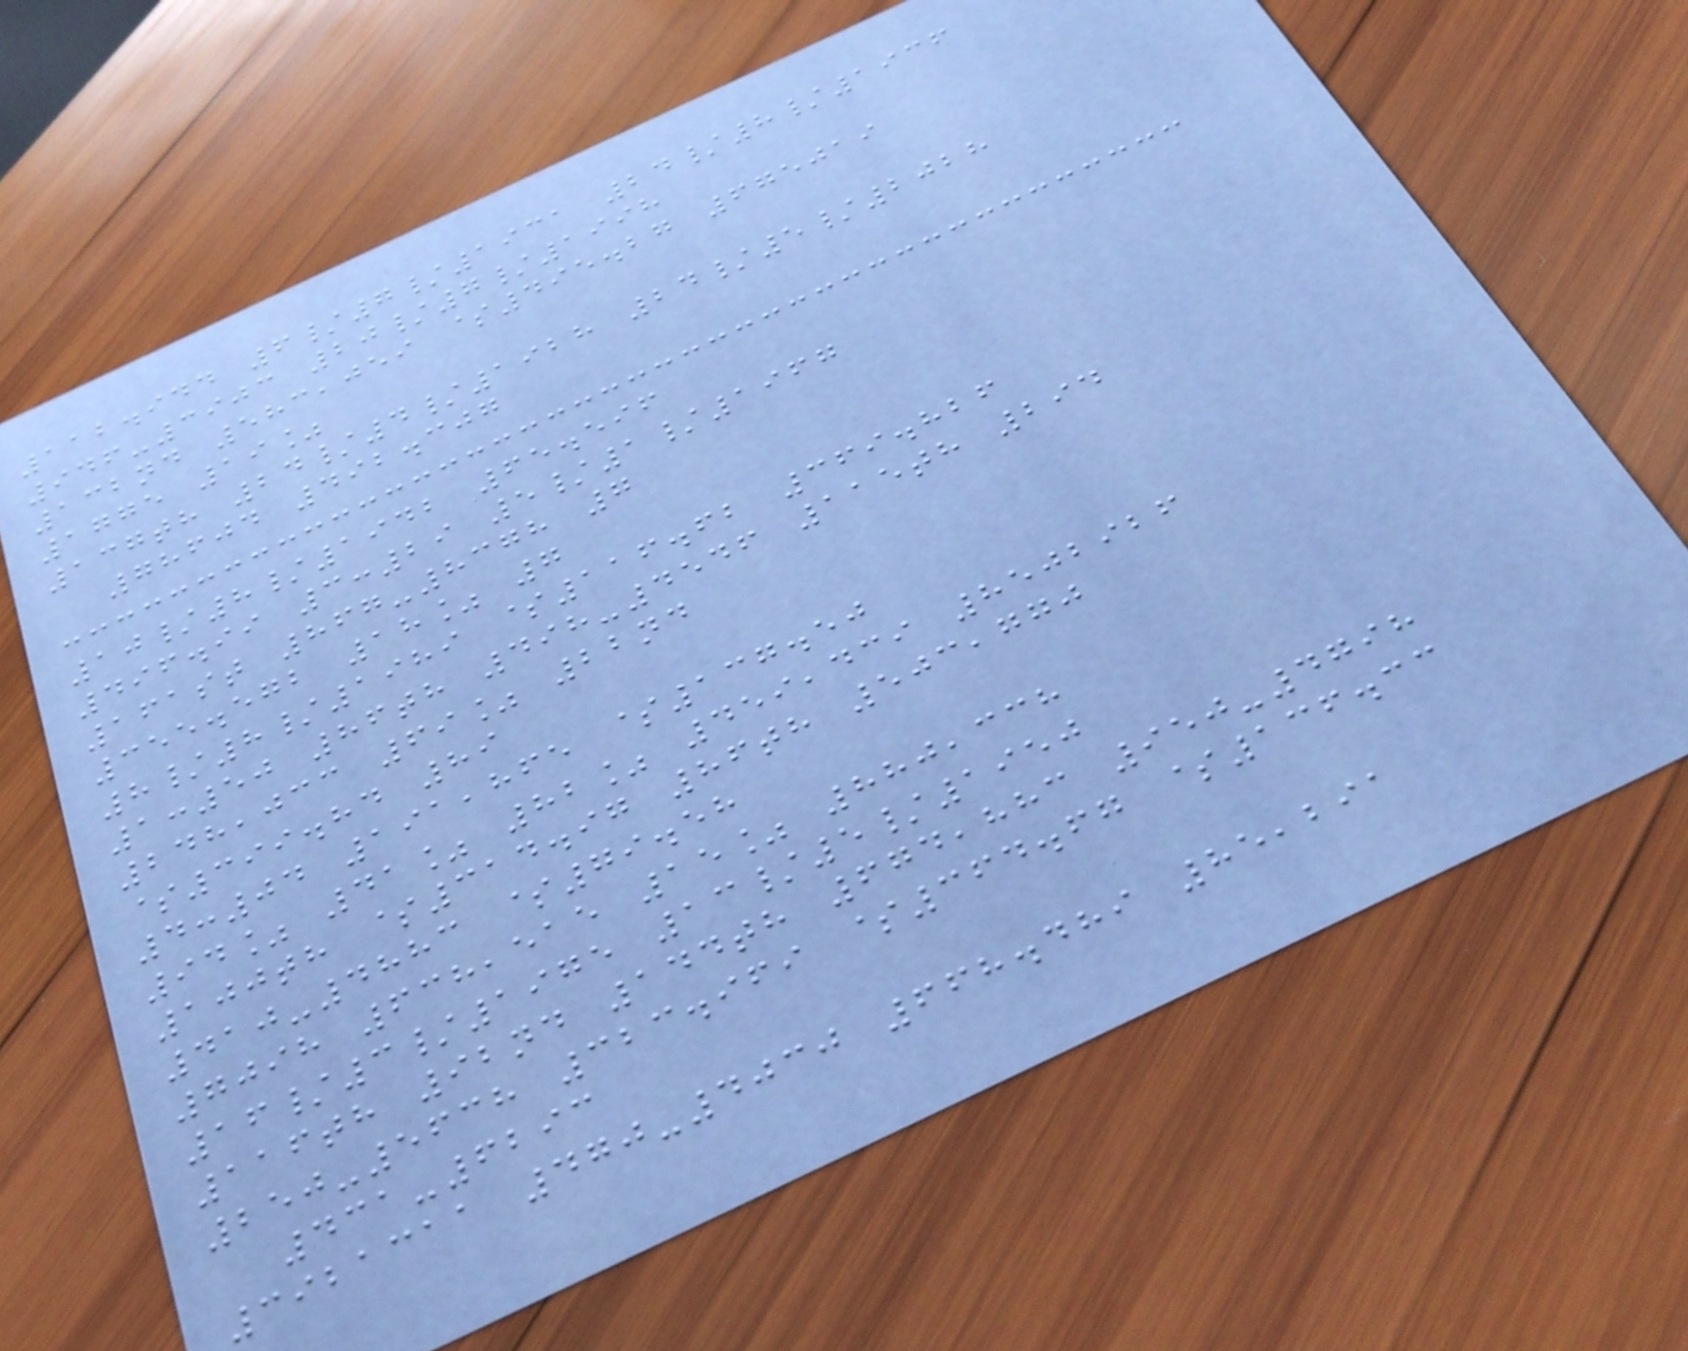112.944 6/7/1931 24/8/1936
946-3903 20/7/1998
132nd 583,059 $495.27 675019
1775 19%
137th 24/4/1928 24/5/2028
78604 492.307
10/8/1942 65.596
496.99 3:29 5/1/1967
161st 867-8378 7
355.572 18% 7
8/8/1989 $116.62 369.826
1:50 86th 498-4546 115th 294
248,033 69% 22nd
$399.84 89
4:04 191,865 $137.50
94% 41% 82% 459,439 8502926
100th $314.97 86th 503,770
410-4883 $79.58
7098 638,515 15% 880,338
16/3/1975 13/5/1950
116th 92nd 144th 674,883 950-4798
250-5638 323.969 $364.67 $136.33
431-6293
3921311 470-4030 668.489 85,291
